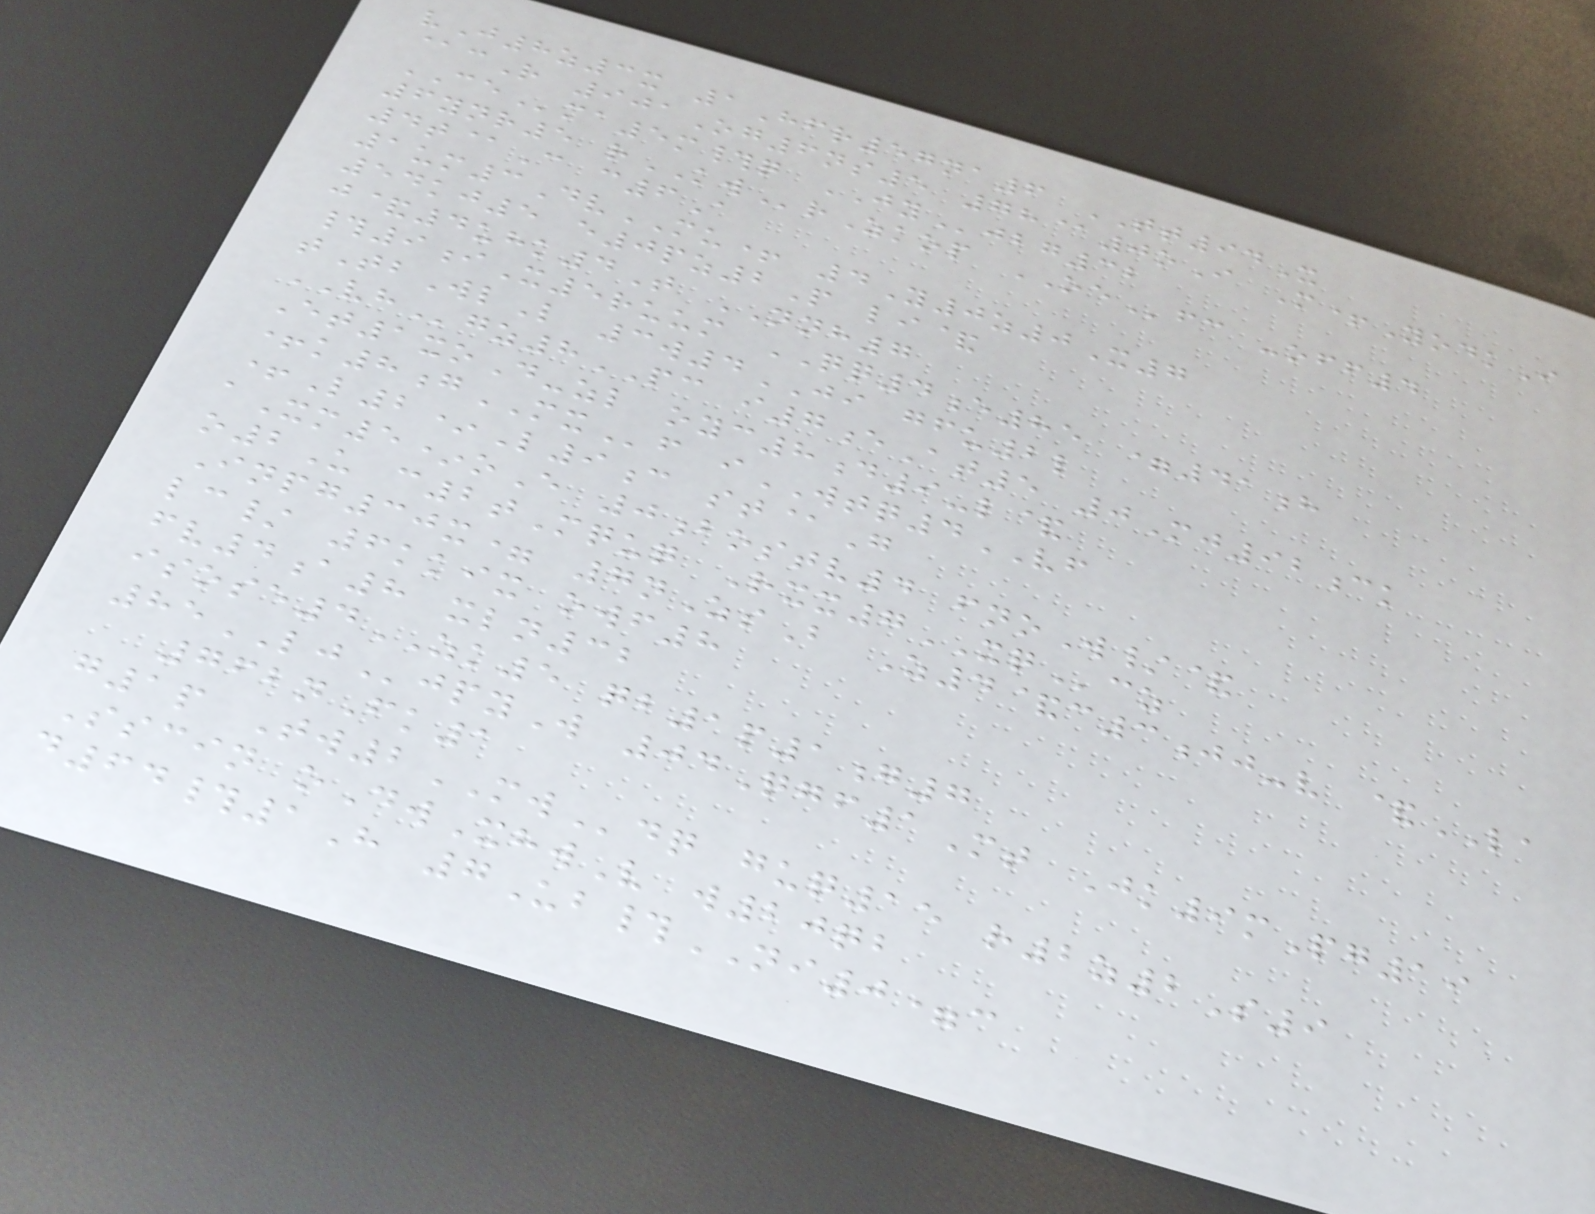vJ8z3x 1Hfr57na6 TT94X
@cR 901Og6ns5 78@0oI M+YodkI
CEma5m#q JYjbg32
6ynr5 rKWrZkop OEfc -off4
4t@C c6A
1um3DvMU+ 4Y0z0X7
54kj5 e0pz2P li&
j&4uhk4T NNH7
#9iX5ruum QQ4e85 =41h
tTbWlL 3w4JI gfu2l
VHgz8PC i7eAt5 0Mj92ck
Et1xoD-zl oyc8d9-l&
+k8gMXf iWTQ4VF
+L2*L9c st@G
aXm5*oE 0bostv4 fnoW/&
o2U c2tMquq Rxx7XQcz
Inpg30x= 7nZsB Z4&c3jj-v &LA
lc/ 6kkix owf8
fv4a8 xln32
isose4ZK5 qb1p1g7
85LJjpyW 04Qgf1Mt Jk9mPg19
762nFk1
g1p Tw2MWdq guq15 r2z2S9
Sscin oDwXhwV w20qb
d64#1H 7Ub#NI0=c
